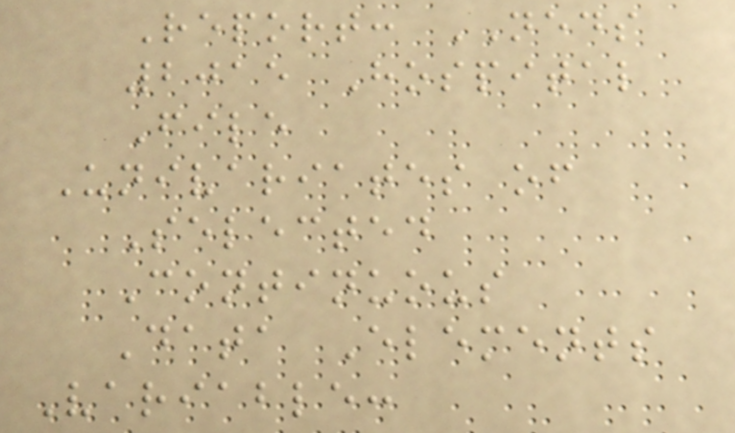Report: NEDS
2015 Hospital
File
Univariates of
Selected
Continuous
Data Elements
Variable:
